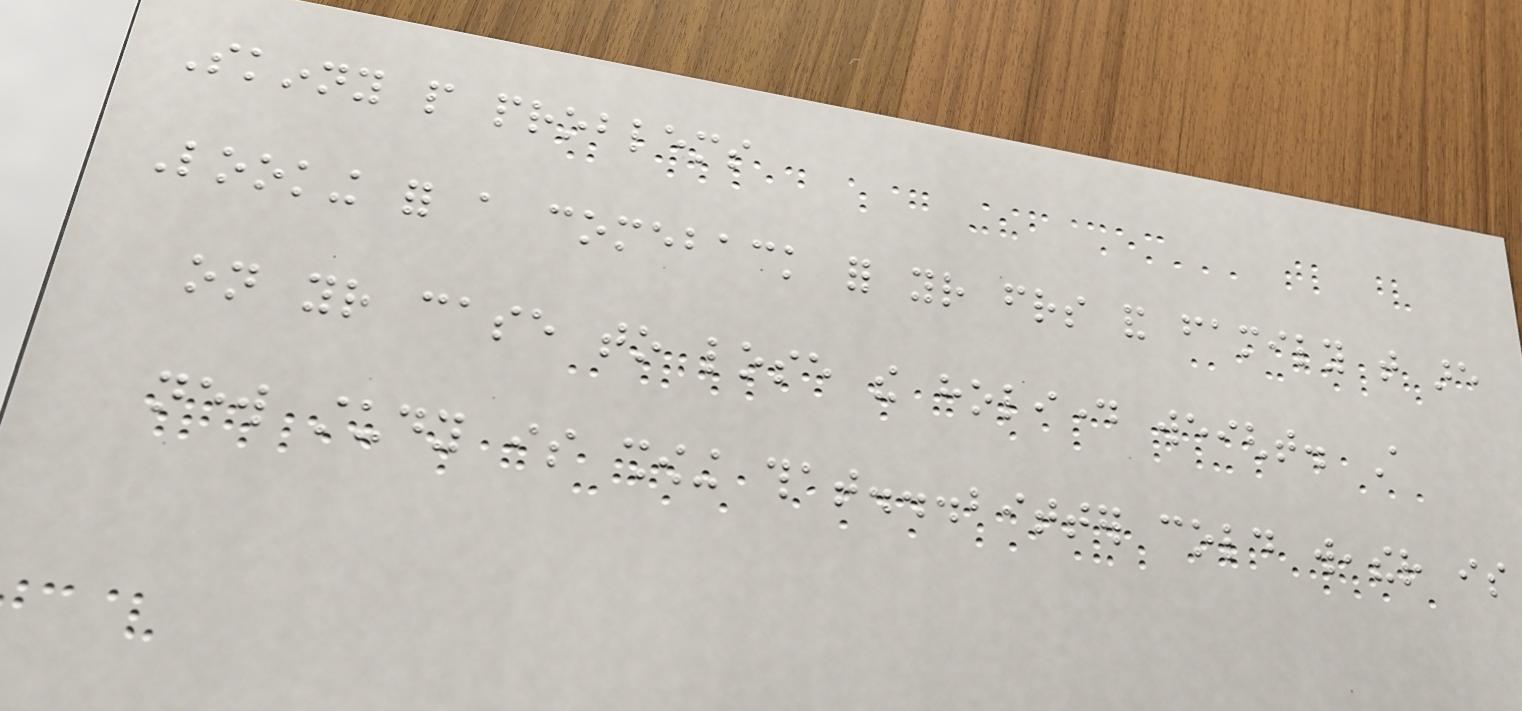Skinny people problems
Looking for a comeback for your friends and family that are
on your case to lose the holiday weight. A
new study is showing that...bitter cold weather is
